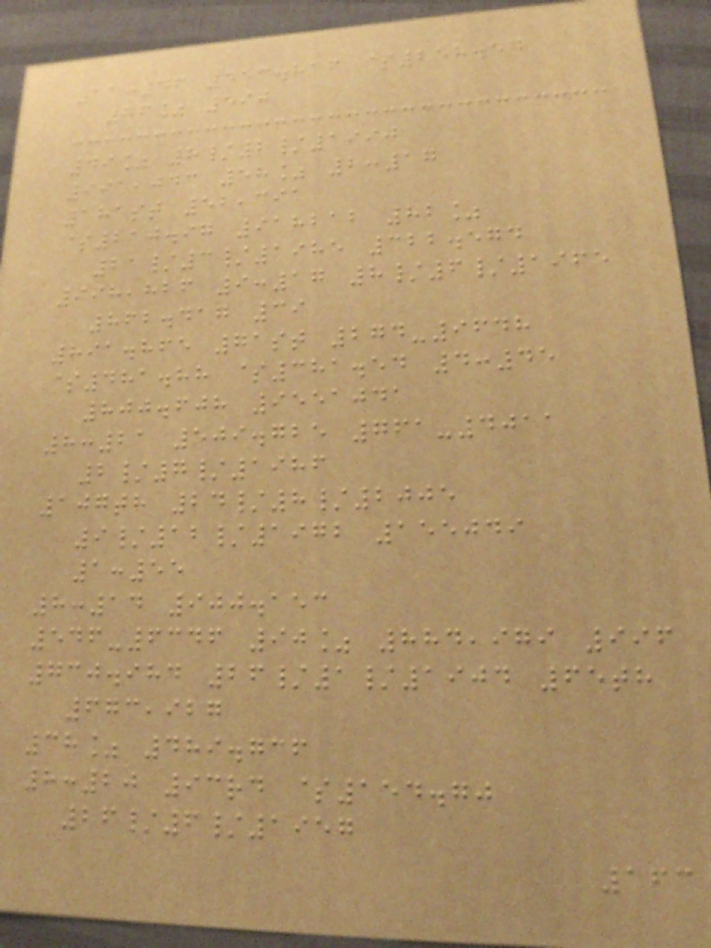11:46 453.816 $258.57
76% 590
49% 8/2/1990
991,043 58% 2:17
181st 52,391
$210.97 918212 82%
21/3/1985 322.574
998,826 9:17 8/6/1965
862.417 39
891.865 71st 274-9648
$481.88 $381.54 4:45
800.608 9551041
8:21 509.725 761-4011
2/7/1986
107th 24/8/2005
9/12/1972 155049
1:55
8:14 900.153
546-6346 90% 884,979 996
730.984 26/1/1904 65th
673,927
38% 489.736
8:20 93rd $154.70
26/6/1957
163
